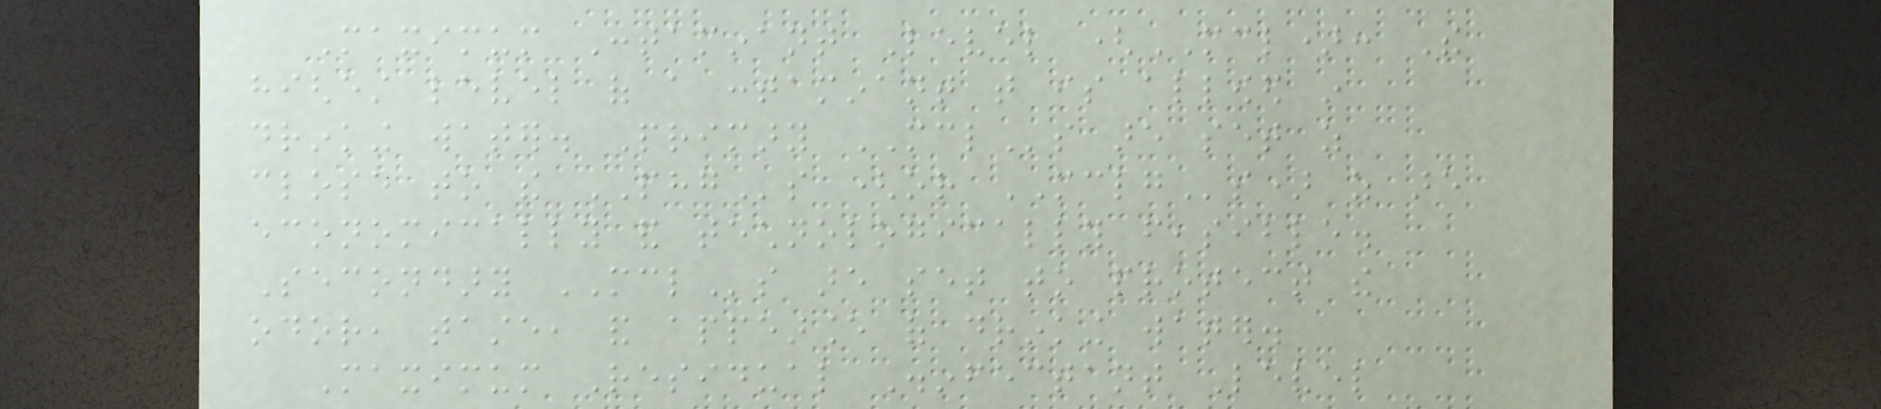Maximum Contaminant Level (MCL): The
highest level of a contaminant that is allowed in
drinking water. Primary MCLs are set as
close to the PHGs (or MCLGs) as are
economically and technologically feasible.
Secondary MCLs are set to protect the
odor, taste, and appearance of drinking water.
Maximum Residual Disinfectant Level
